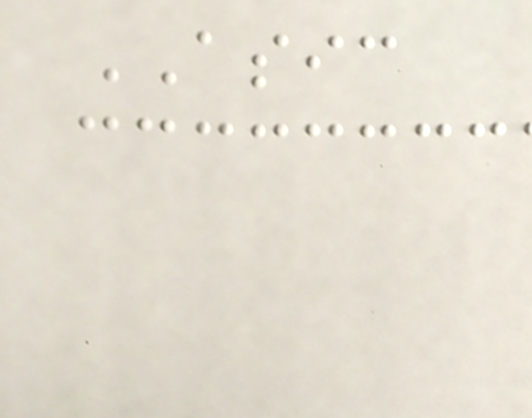ASIC
